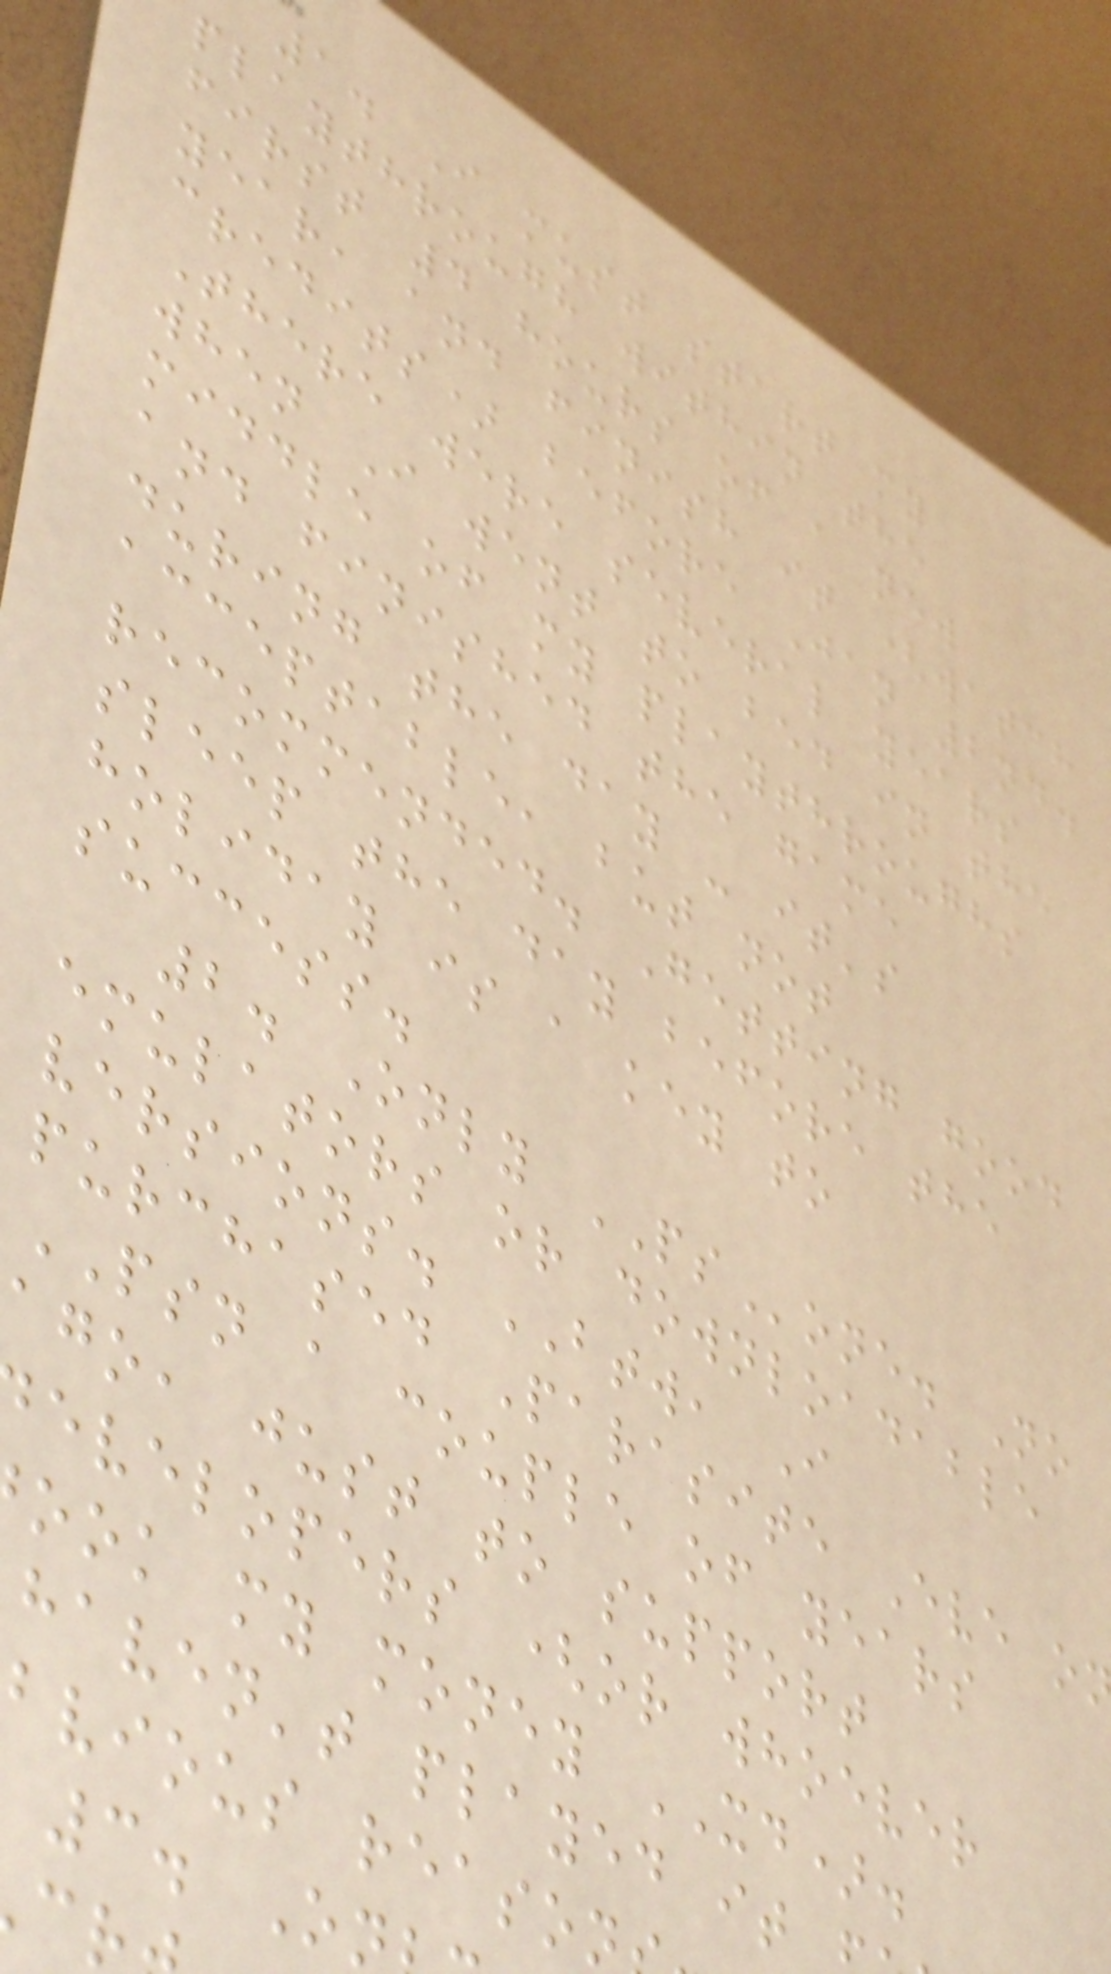1. I must start my
playthrough within the
first 4 hours of a new
year, and finish it (watch
credits) before Jan 2nd.
There were several years
when I went to bed in the
middle of my playthroughs
and finished the game
during the day - it's
acceptable, but not
recommended. Getting good
sleep the day before the
holiday is a key to
success.
2. Only PSone. No
emulators or downloadable
versions. BTW, I
purchased Parasite Eve o
PSN a couple of years
ago, just to support
evelopers (or whoever
ook my money XD).
haven't played it
bvious reason
3. On
